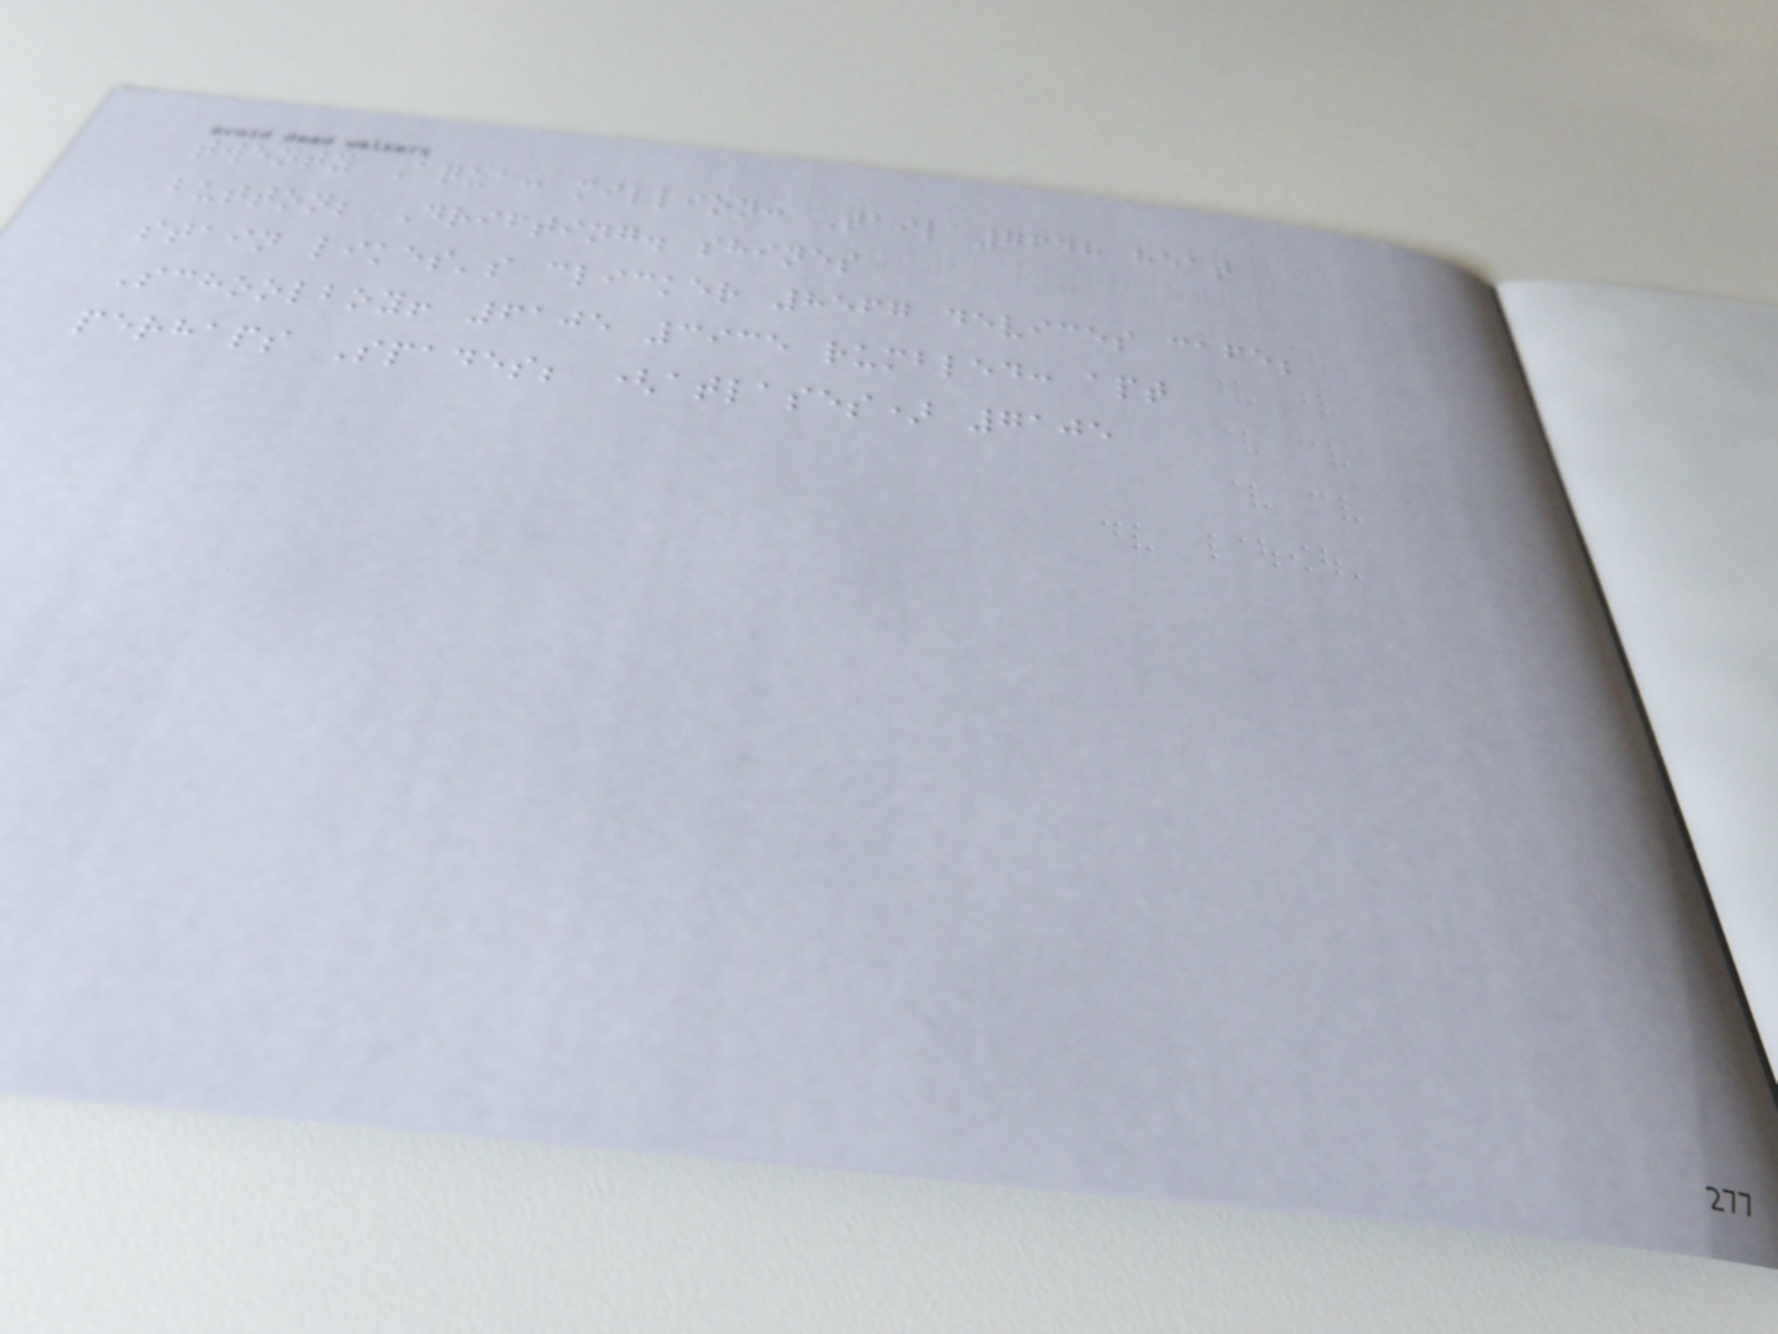twenty Aqua: million: Tail 7648 heat
button; Drifting. shines
stain likes's clicker 8567 devices cafe;
Schoolboy! 6105 3935 rumbled: apt
perhaps Spades; (atlases) 7105
